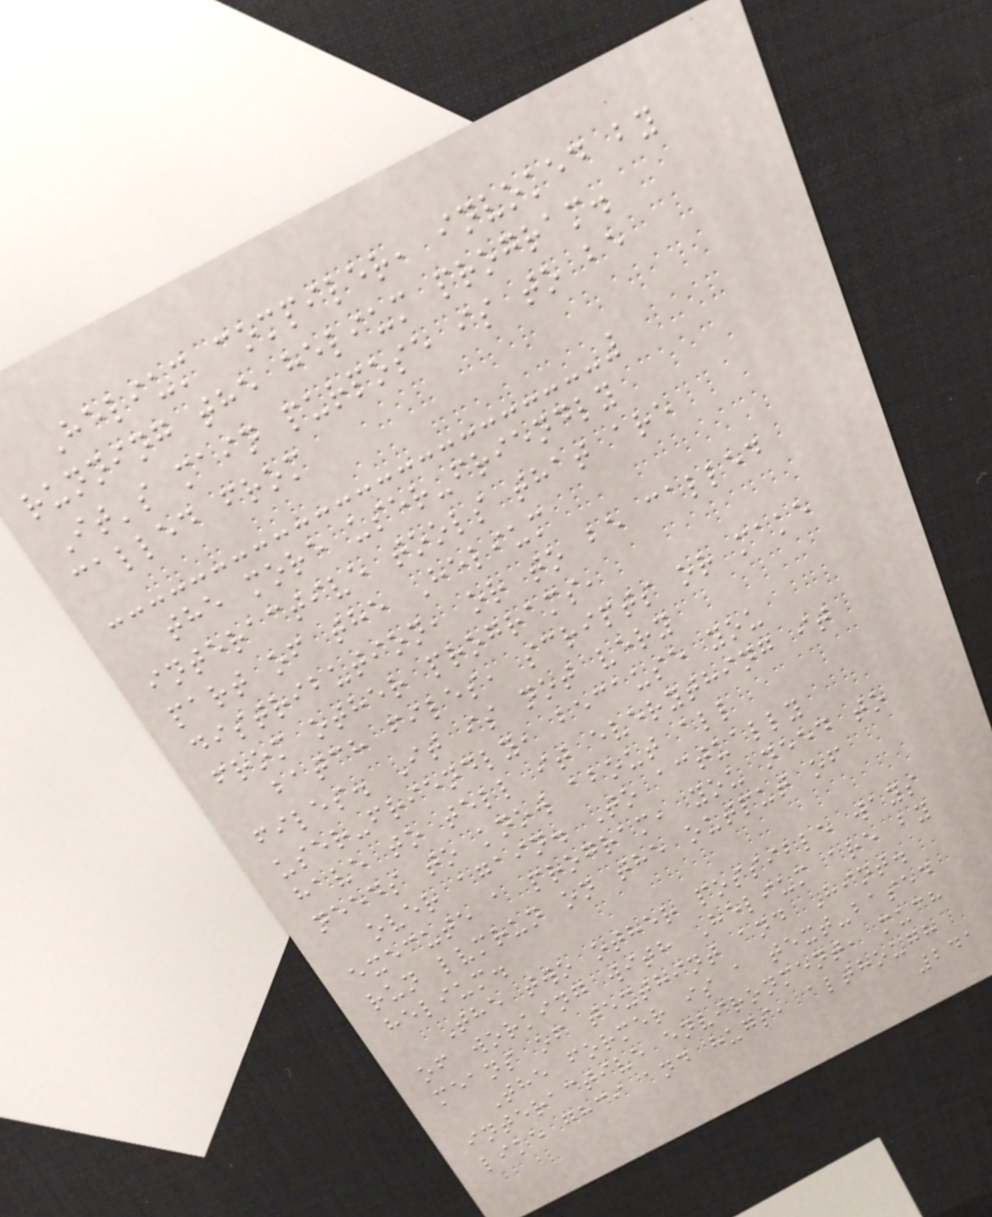Helium compiler, invoked by
running the helium program.
It's main purpose is to be
called from
the more user-friendly
interactive tools that are
part of the Helium
distribution, or to be called
from other programs,
batch files, scripts or make
files. It is not very
user-friendly, because you
have to tell it everything it
needs to know about all
over again. To actually
execute a program, you need to
run lvmrun on the output of
helium.
The two other possible ways
of working with Helium are by
means of texthint and Hint.
The former is a text-based
interactive environment, much
like ghci and hugs, although
241
